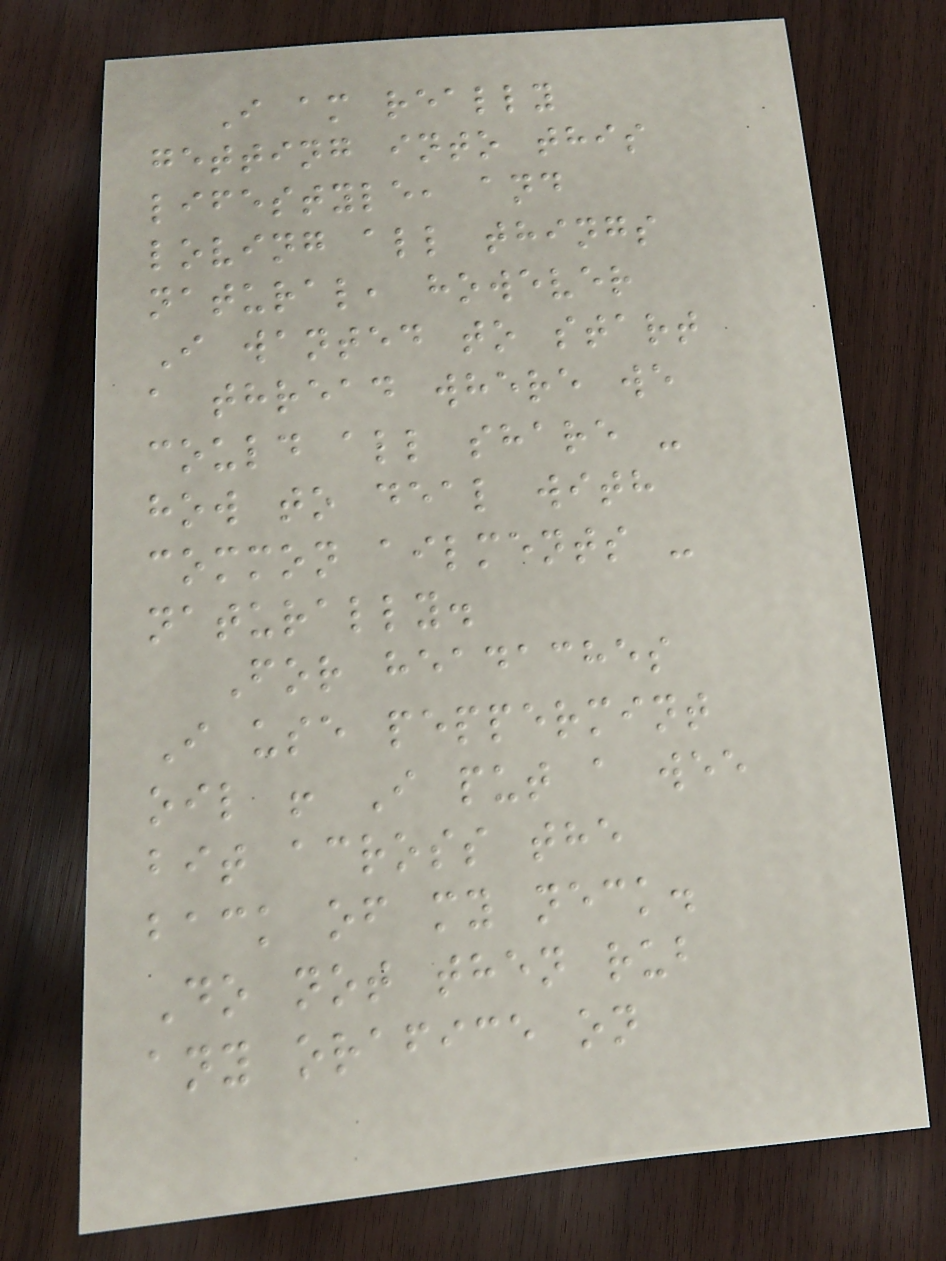I am really
getting into this
lifestyle, and
loving all things
natural, however
I wanted to start
a thread where we
could all share -
how to deal with
common ailments -
naturally.
For headaches
I use peppermint
oil ! I put a wee
bit across the
back of my neck.
Do not then rub
any orafice on
